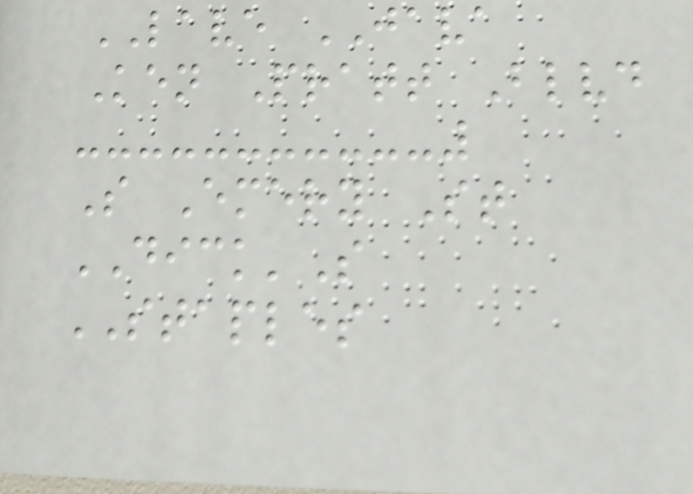LAVE JAVA
Ken Pratt Blvd
S Emery St
DICK'S
STAPLES
